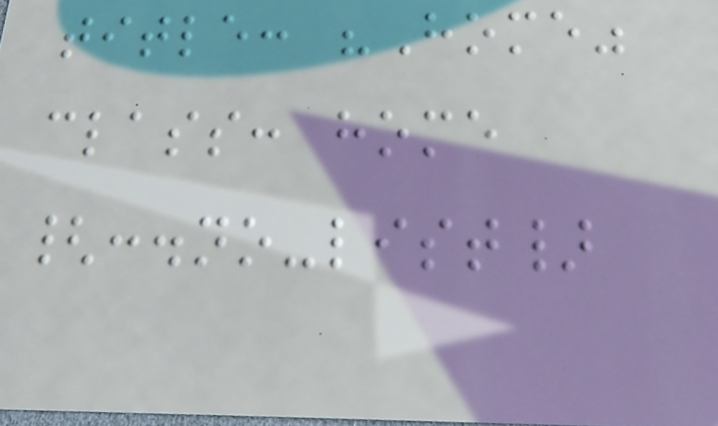title: "Home"
class: home
{:.no-list}
